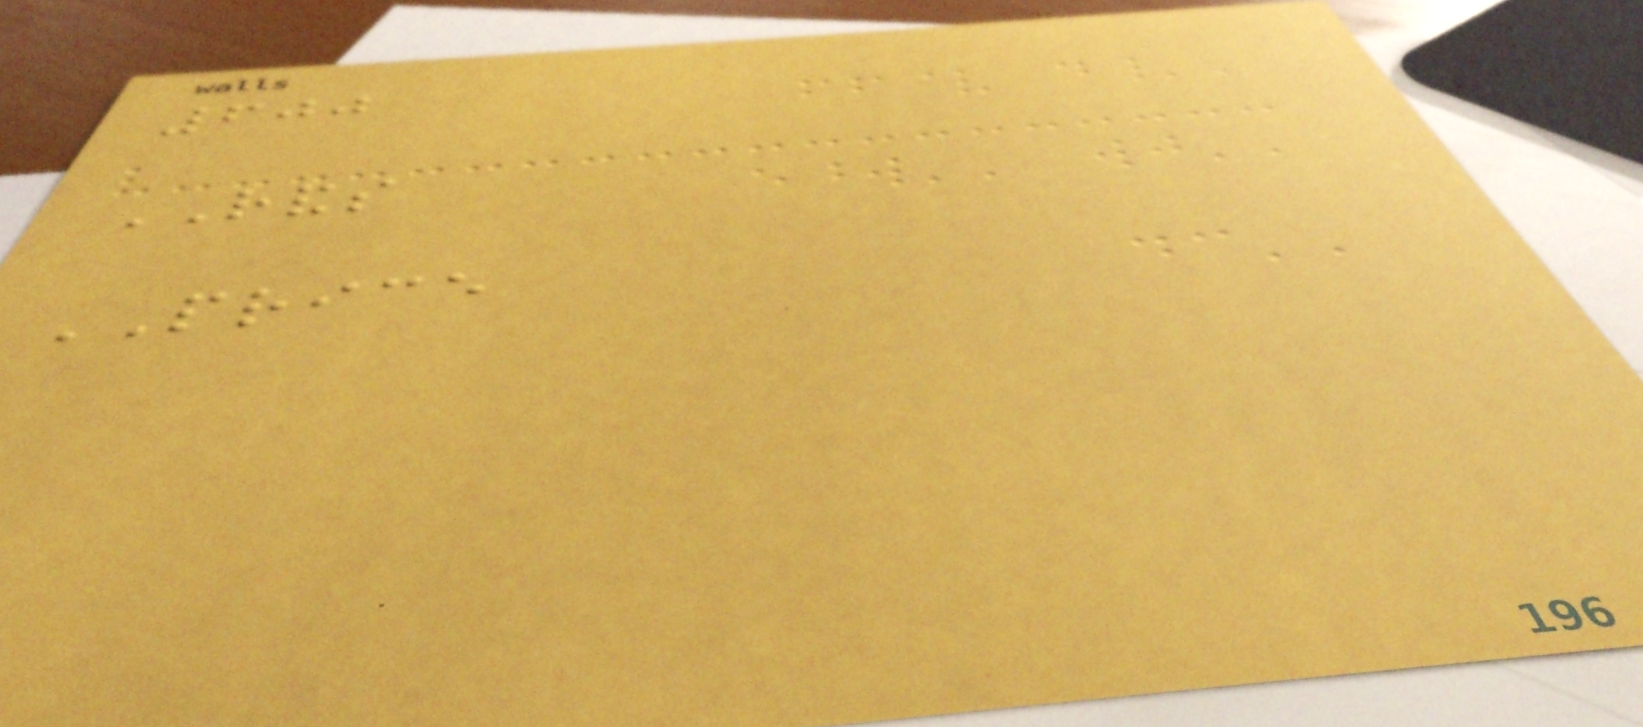600
RANDS
PRICE
